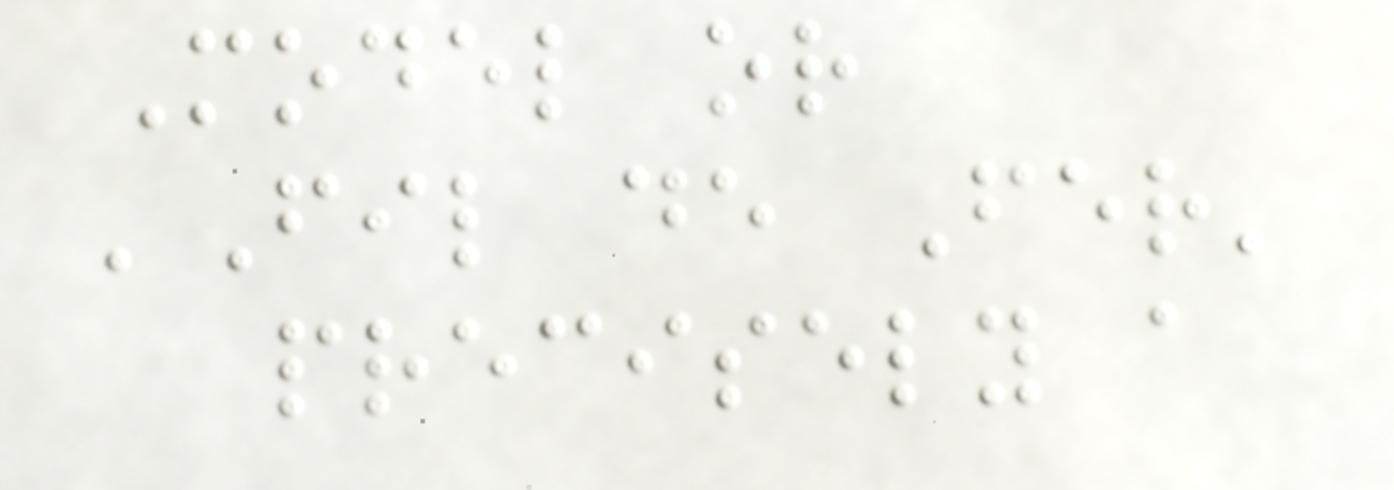Model or
'Fil de Fer'
precisely a
